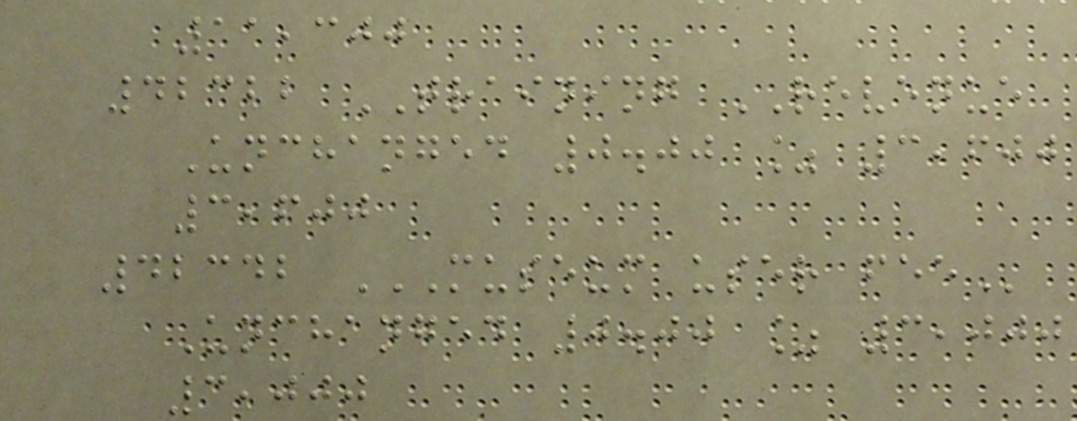11,300
42322 TRAINING REVENUE
Unchanged 0.00 % 3,600
3,600
42342 MUSEUM USER FEE
Unchanged 0.00 % 3,000
3,000
